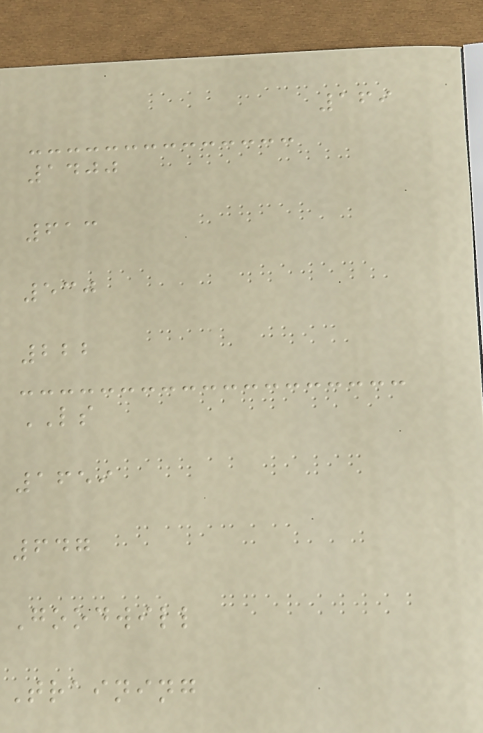169
1400
613
530
222
LS
1659
647
Goodwill
Training
